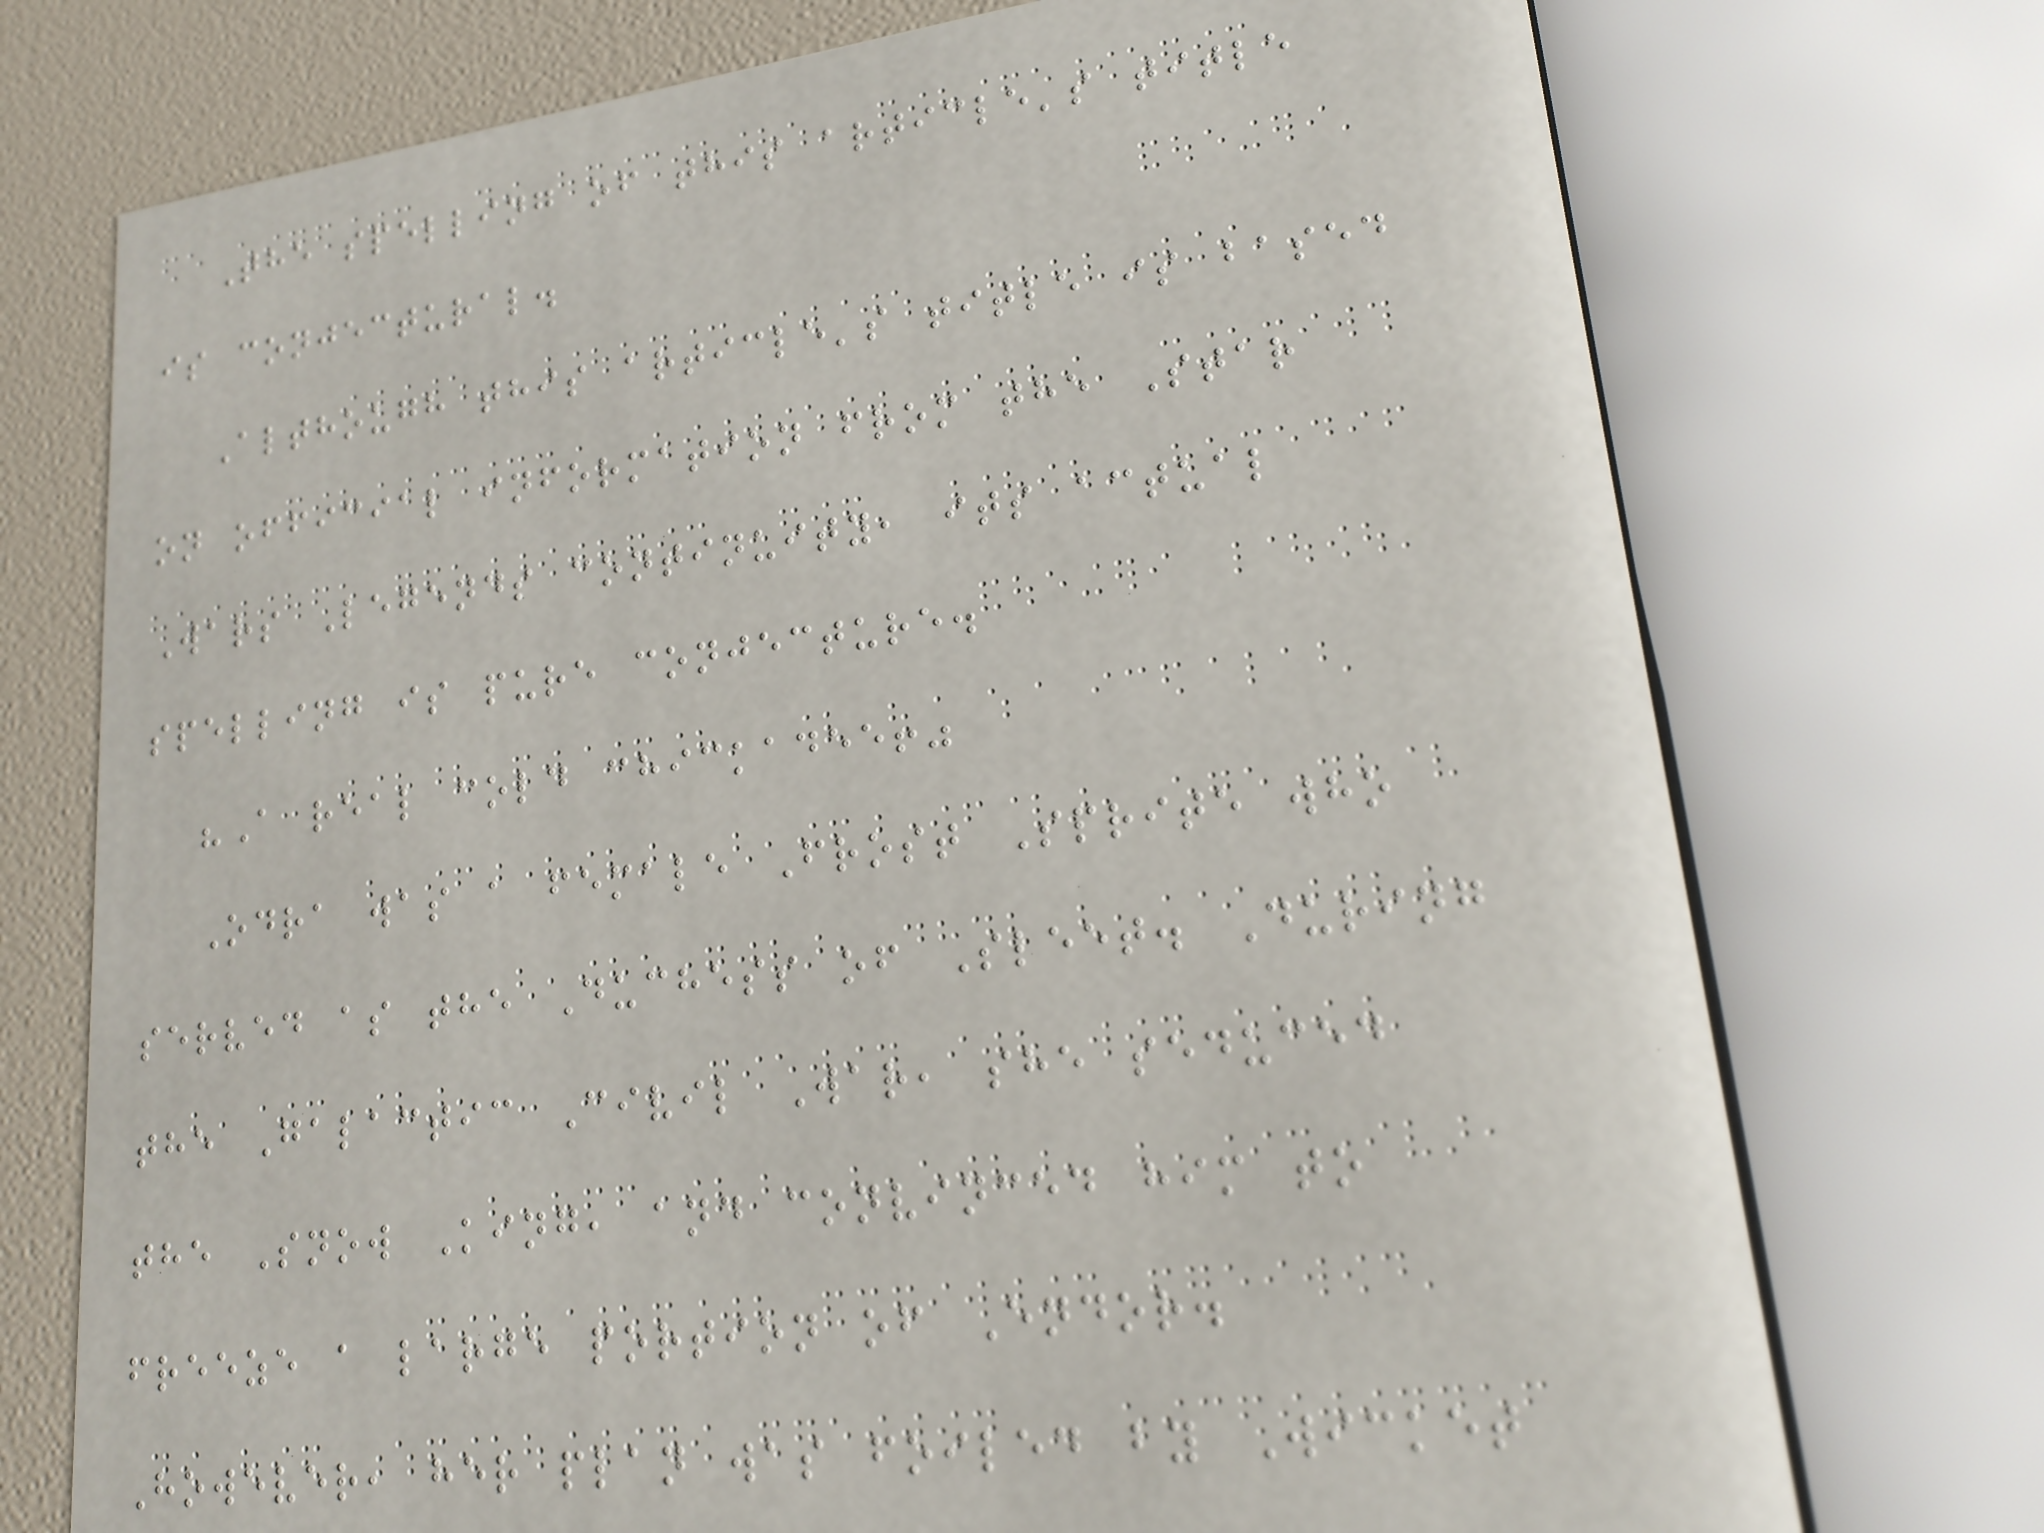The spelling of this article's title
is conjectural.
Although this article's title is based
on official information from the Star
Wars Legends continuity, its actual
spelling is pure conjecture.
"A real cold chickadee!"
Odra was a female Frost Sprite who
served as the Duchess of Sleet. During
the Galactic Civil War, she seduced
the Snow King, and convinced him to
freeze a large portion of Endor.
However, her plan was foiled by Wicket
